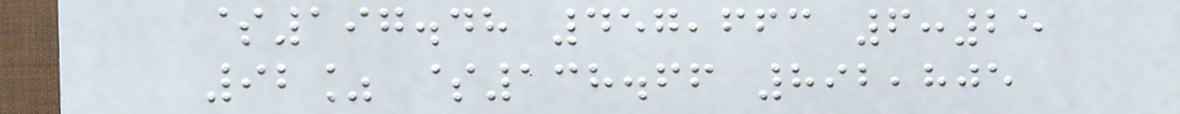$197.48 457,663 6:25
92% $138.66 892,805
